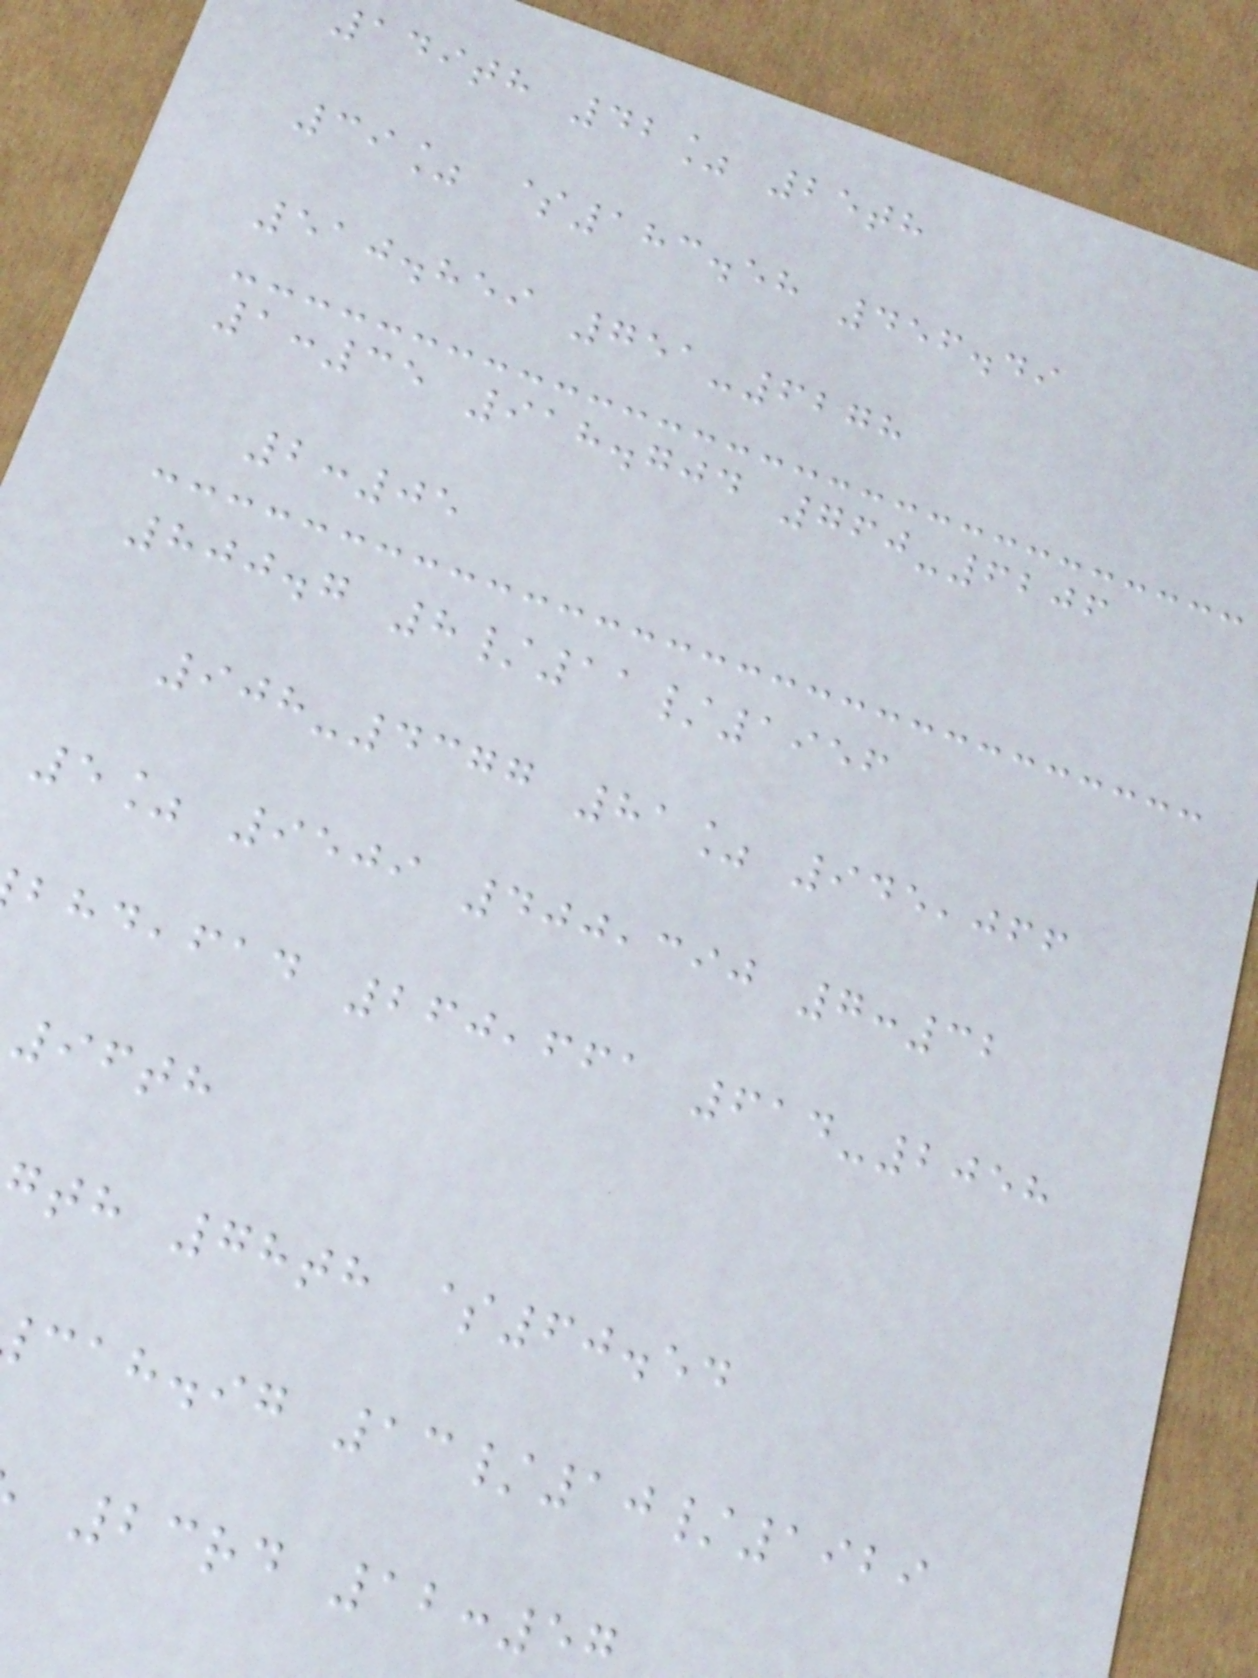149th 42% 25th
39% $183.58 456.49
510.859 751-6278
1:35 918.704 760-6206
2:05
800.7 8/11/1956
908-4377 81% 945,066
5% 9509 400,390 7:32
,fad 260,661 614-2058
96th
th 78th $60.54
cah.ig 13/10/1929
23rd 12:57
